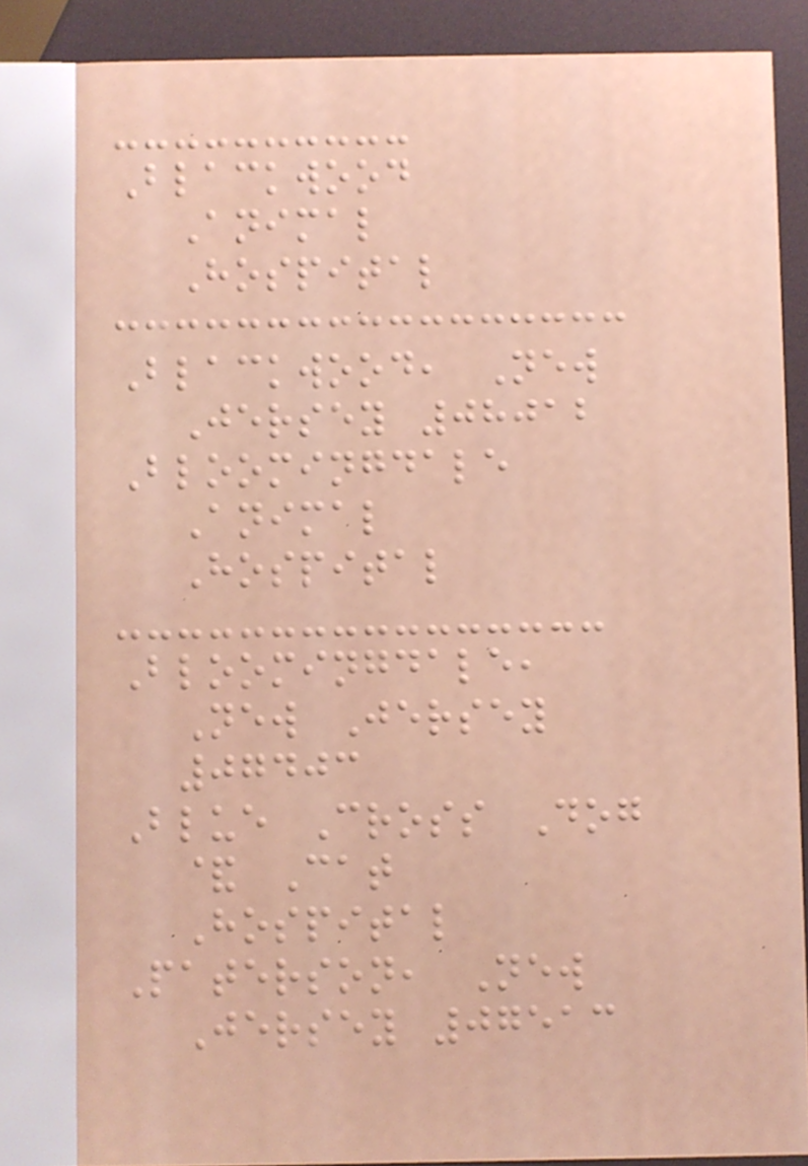Blackwood
Animal
Hospital
Blackwood, New
Jersey 08012
Bloomingdale
Animal
Hospital
Bloomingdale,
New Jersey
07403
Blue Cross Dog
& Cat
Hospital
Paterson, New
Jersey 07513
